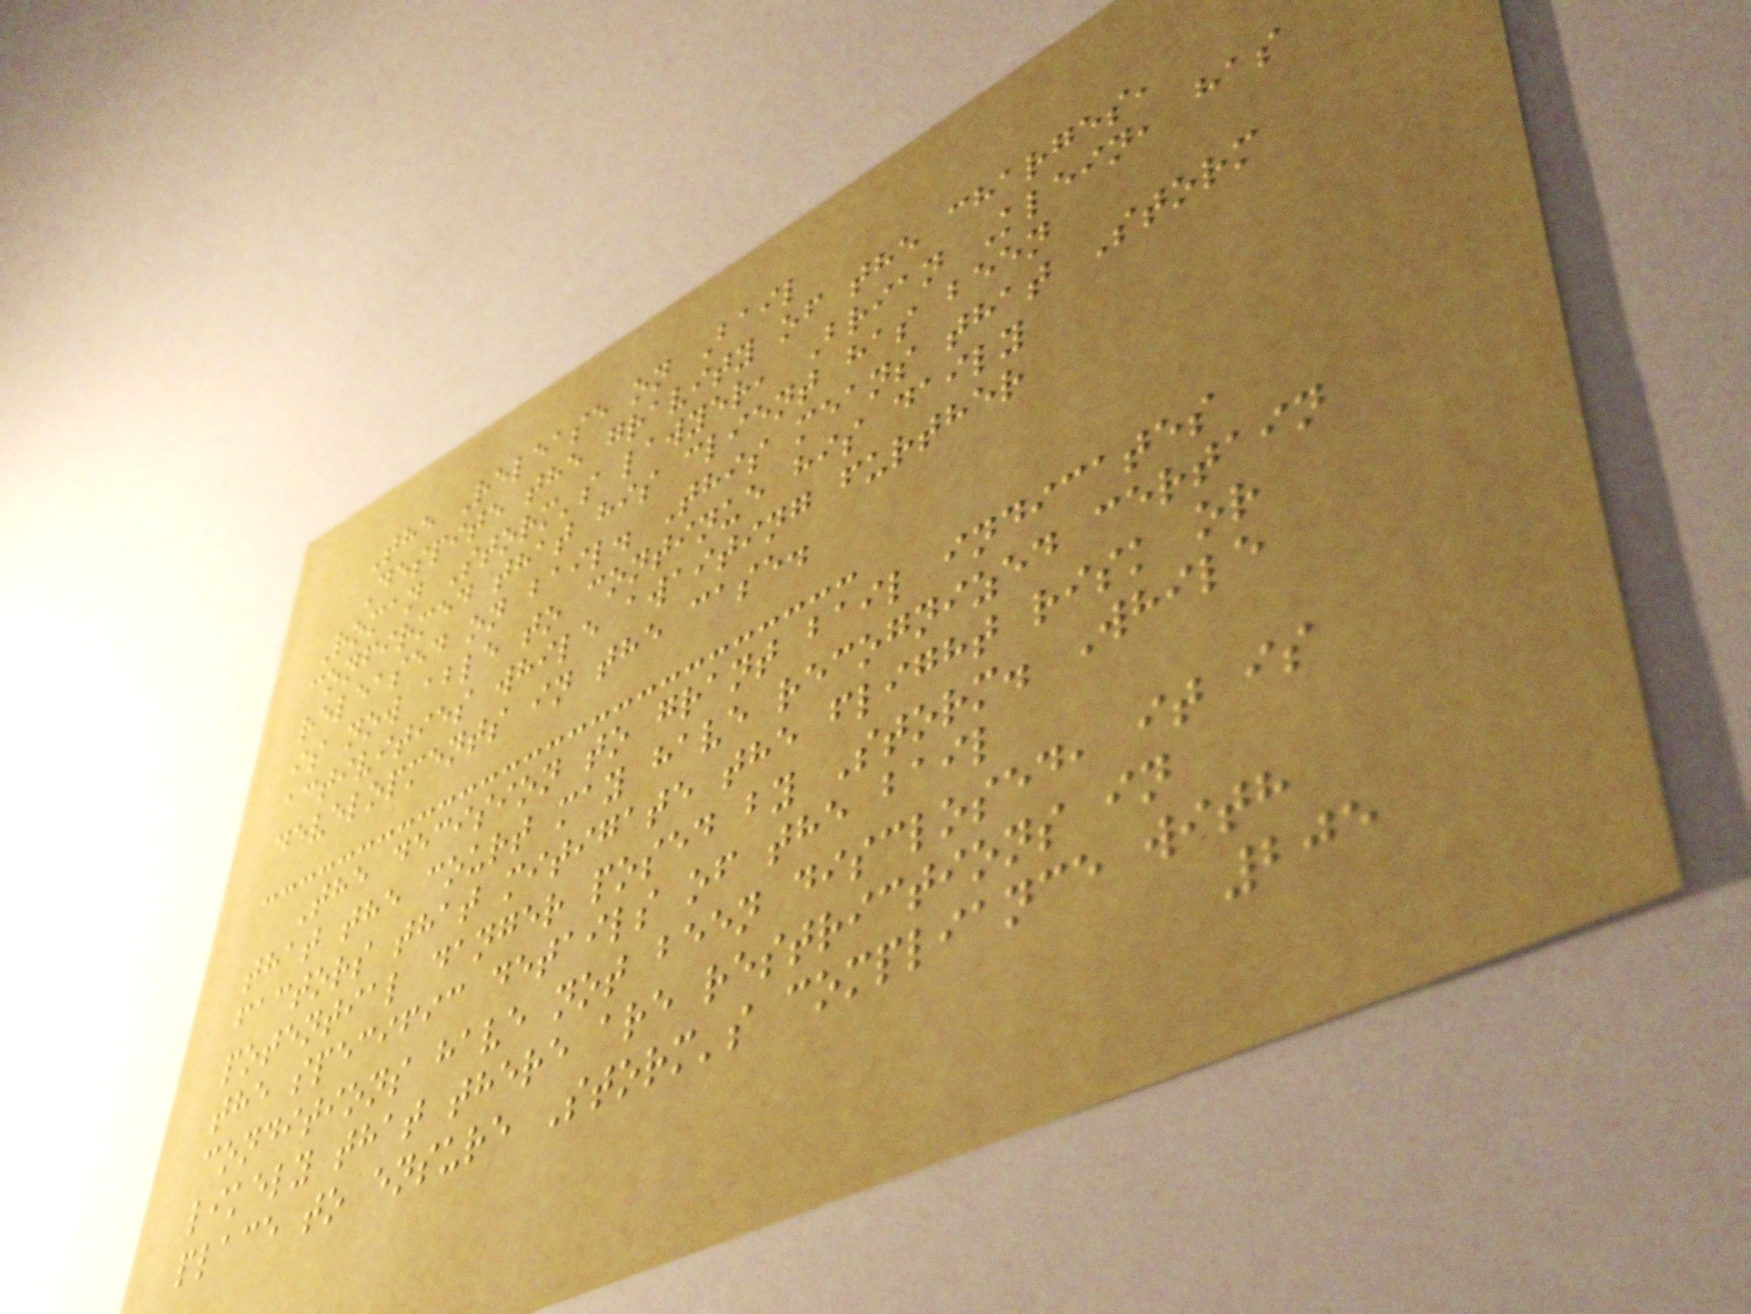The Release on Bail
Despite the gravity of the charges,
Roman Storm's lawyer, Brian Klein, has
confirmed that his client has been
released on bail. This means that Storm
is now able to continue his daily
activities while awaiting further
developments in the case.
The decision to grant bail indicates
that the court may have recognized certain
factors that mitigate the flight risk or
potential danger posed by Storm. While
the specific details of the bail
conditions have not been disclosed, it is
likely that there are restrictions in
place to ensure Storm's compliance with
205
